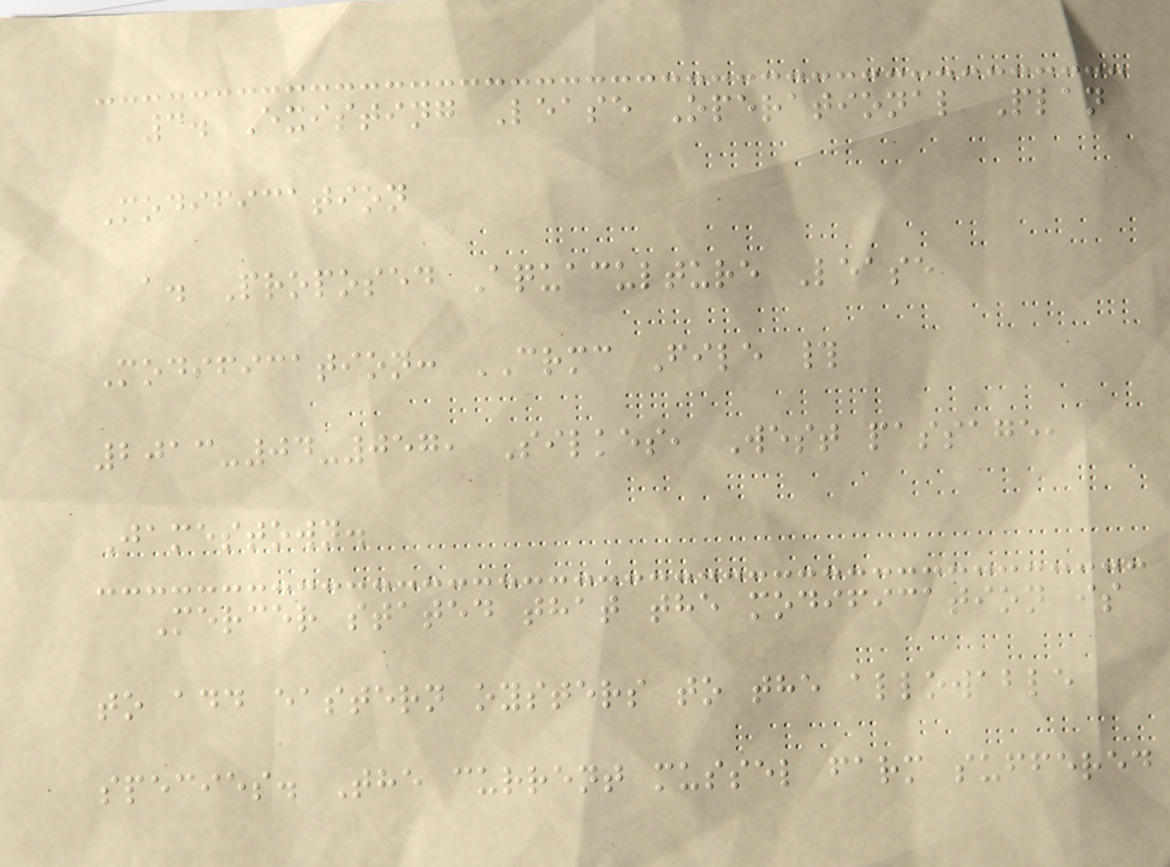3. Existing Lease Operational Plan
Modification
a. Proposed Aquaculture Lease
Modification: CRMC File #
2013-04-057, Silkes, West passage,
Jamestown.
Mercer stated that the modification is
to add eastern oysters to the allowable
species. The current mussel farm suffered
